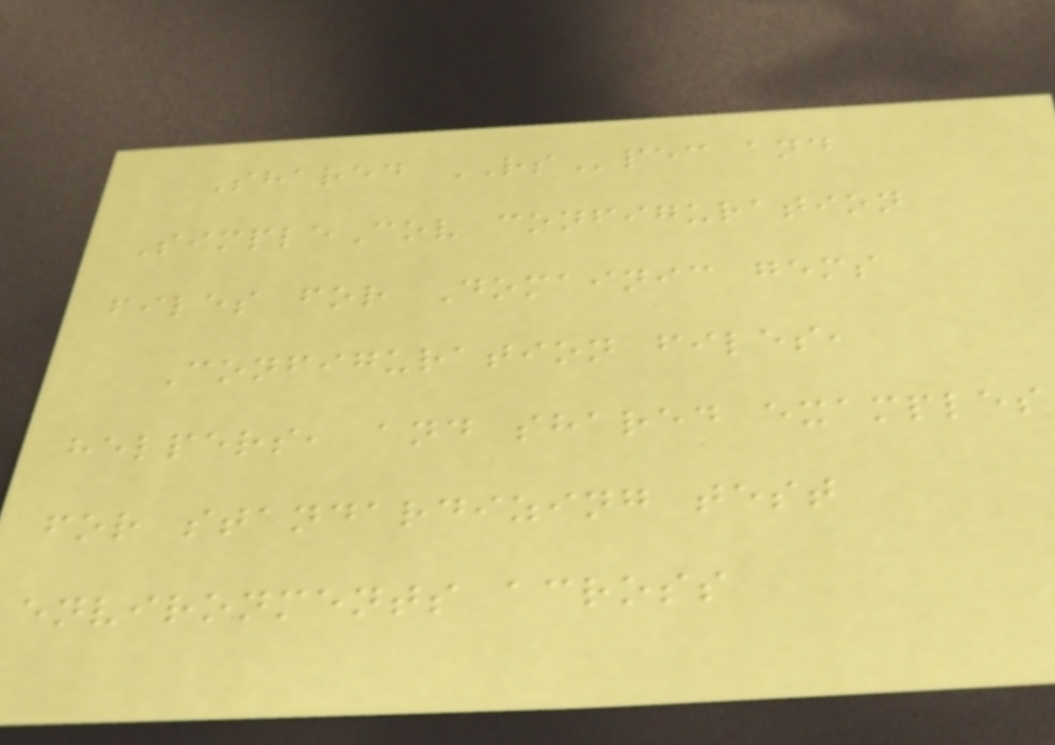Shared RSpec and
SimpleCov configuration
files for Domainic gems
Configuration files,
helpers, and shared examples
for standardizing test
environments across
